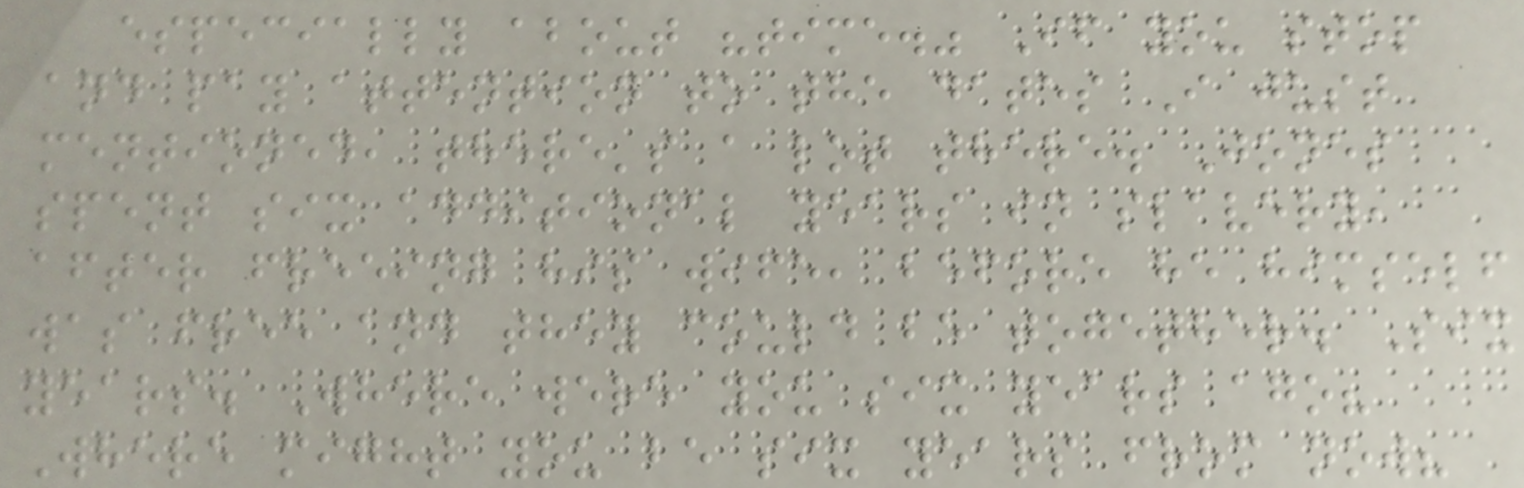especially about "time." If you stop
and pay attention to the dates I just
mentioned, there's a lot there. Jones
spent six additional years in slavery,
after freeing his wife, before he himself
was free and they could be together. Six
years. Where were you six years ago?
Where might you be six years from now?
